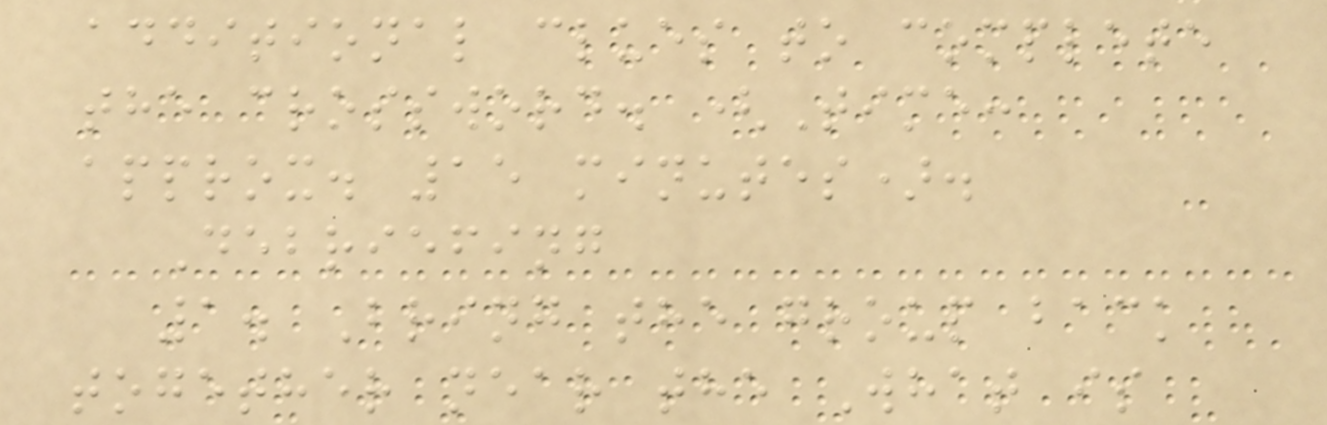additional clues to complete
the crossword. (Time:
approx. 15 minutes).
Debriefing
1. Bring the group back
together near the What is
